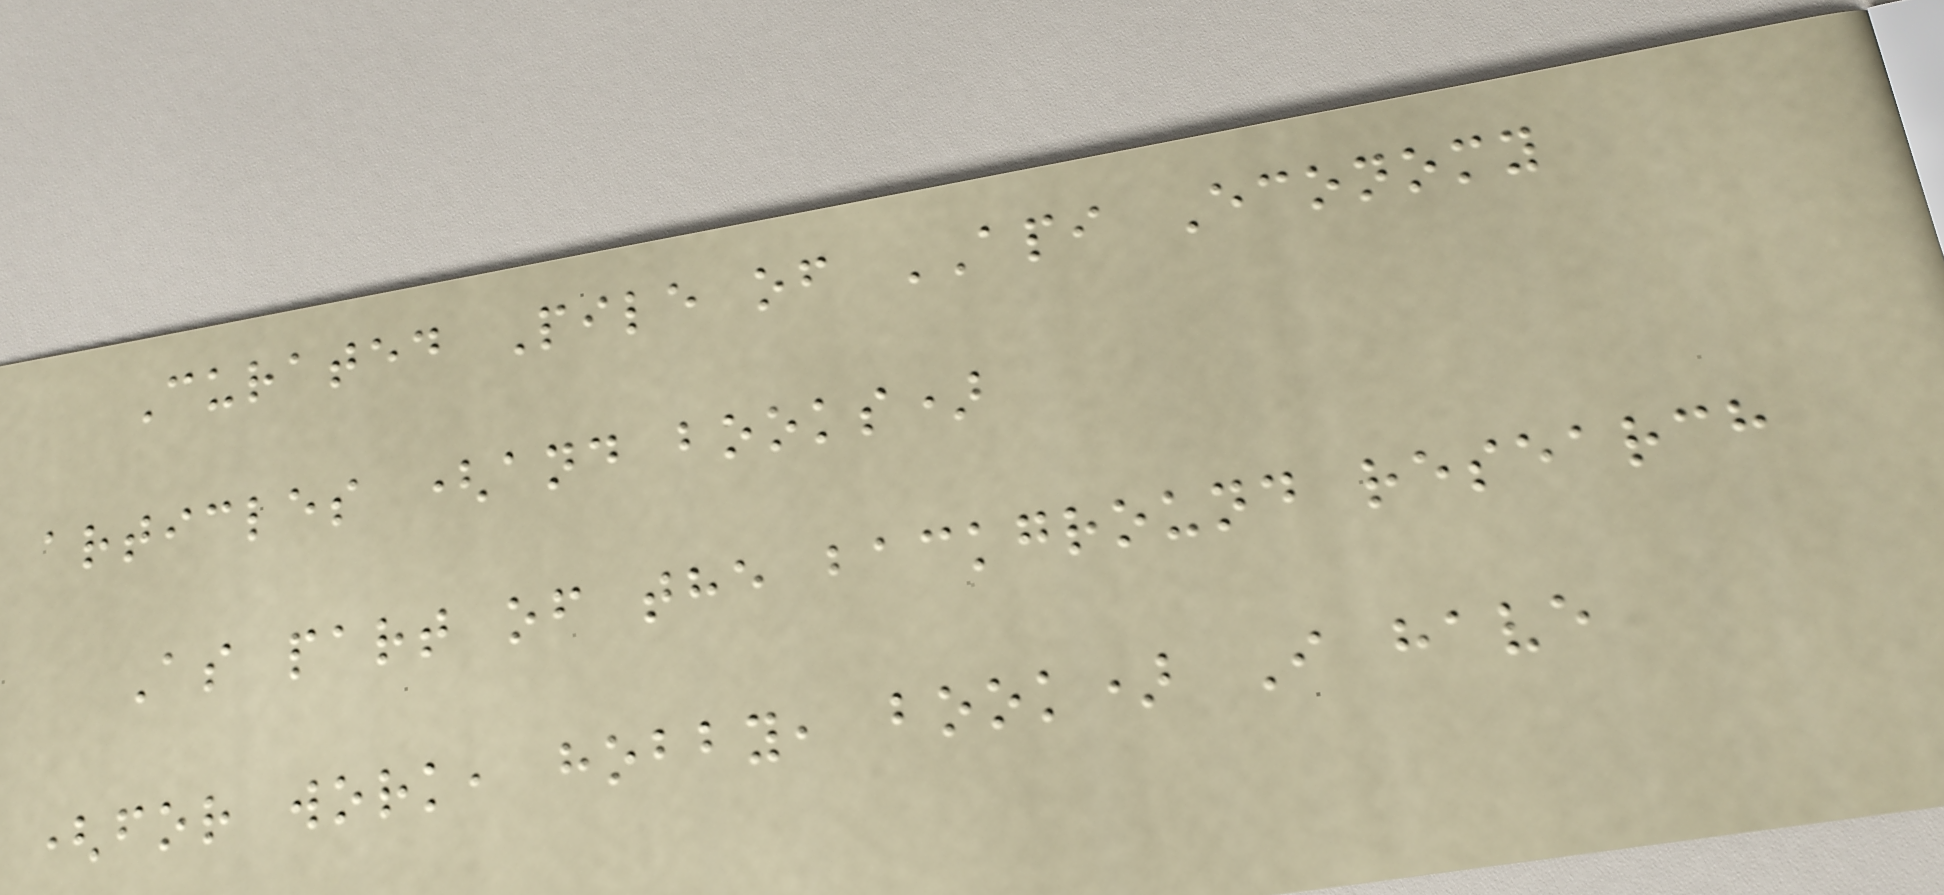Curated Pile of API Economy
articles (and books)
As part of the background research
(for work, hobby, book) I have
